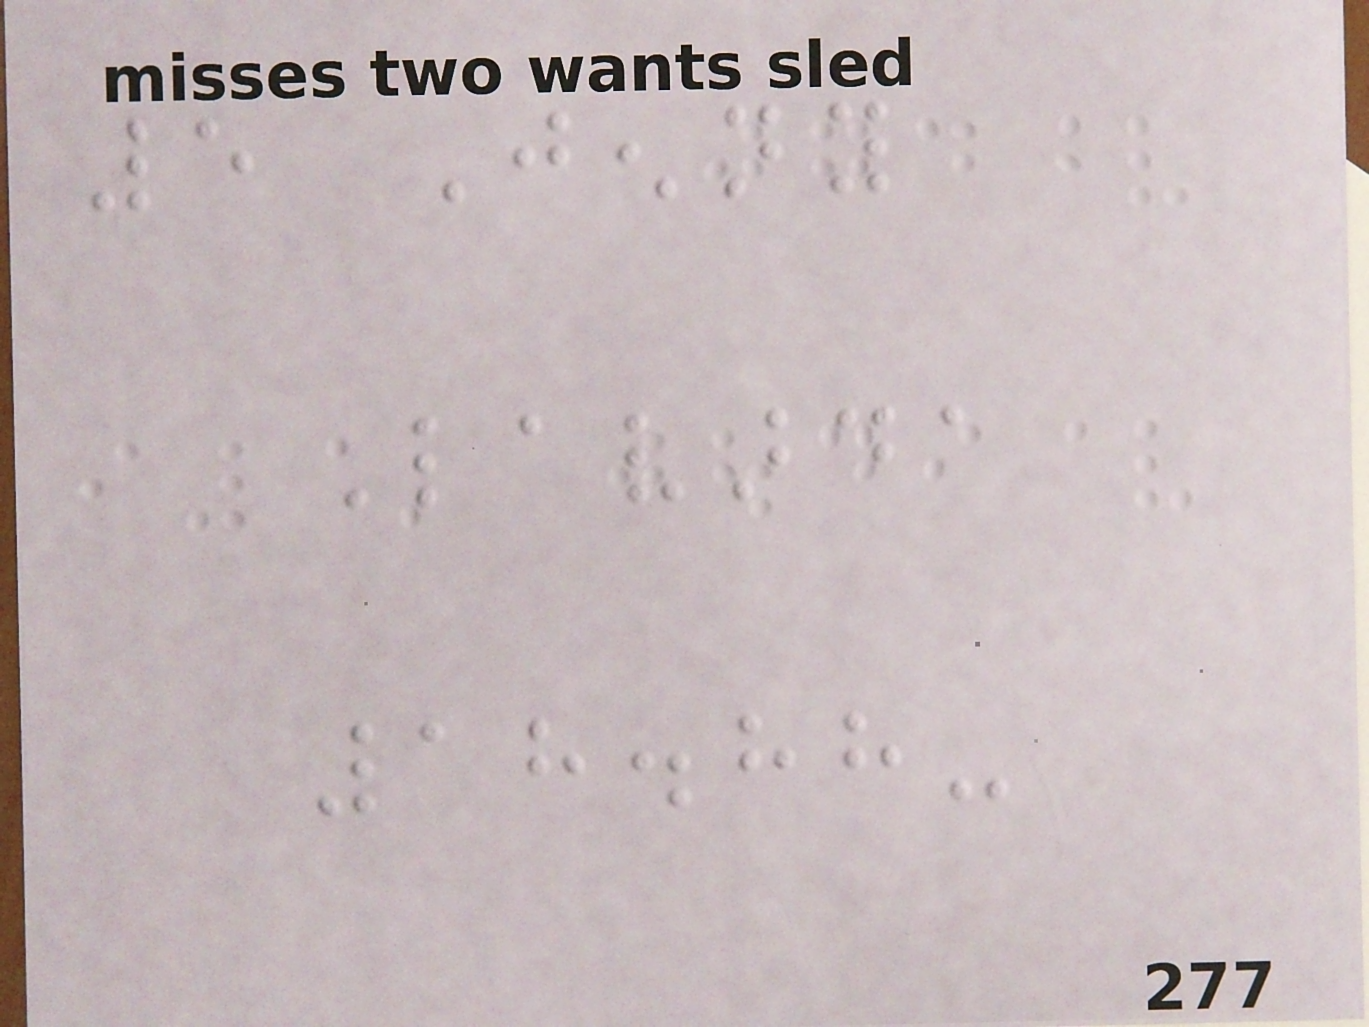5 Jenny
Lavarda
18.88-
